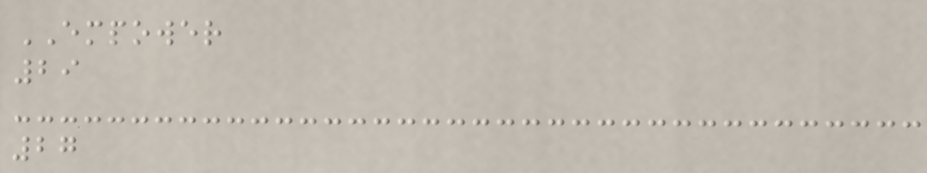EMPOWER
29
27
